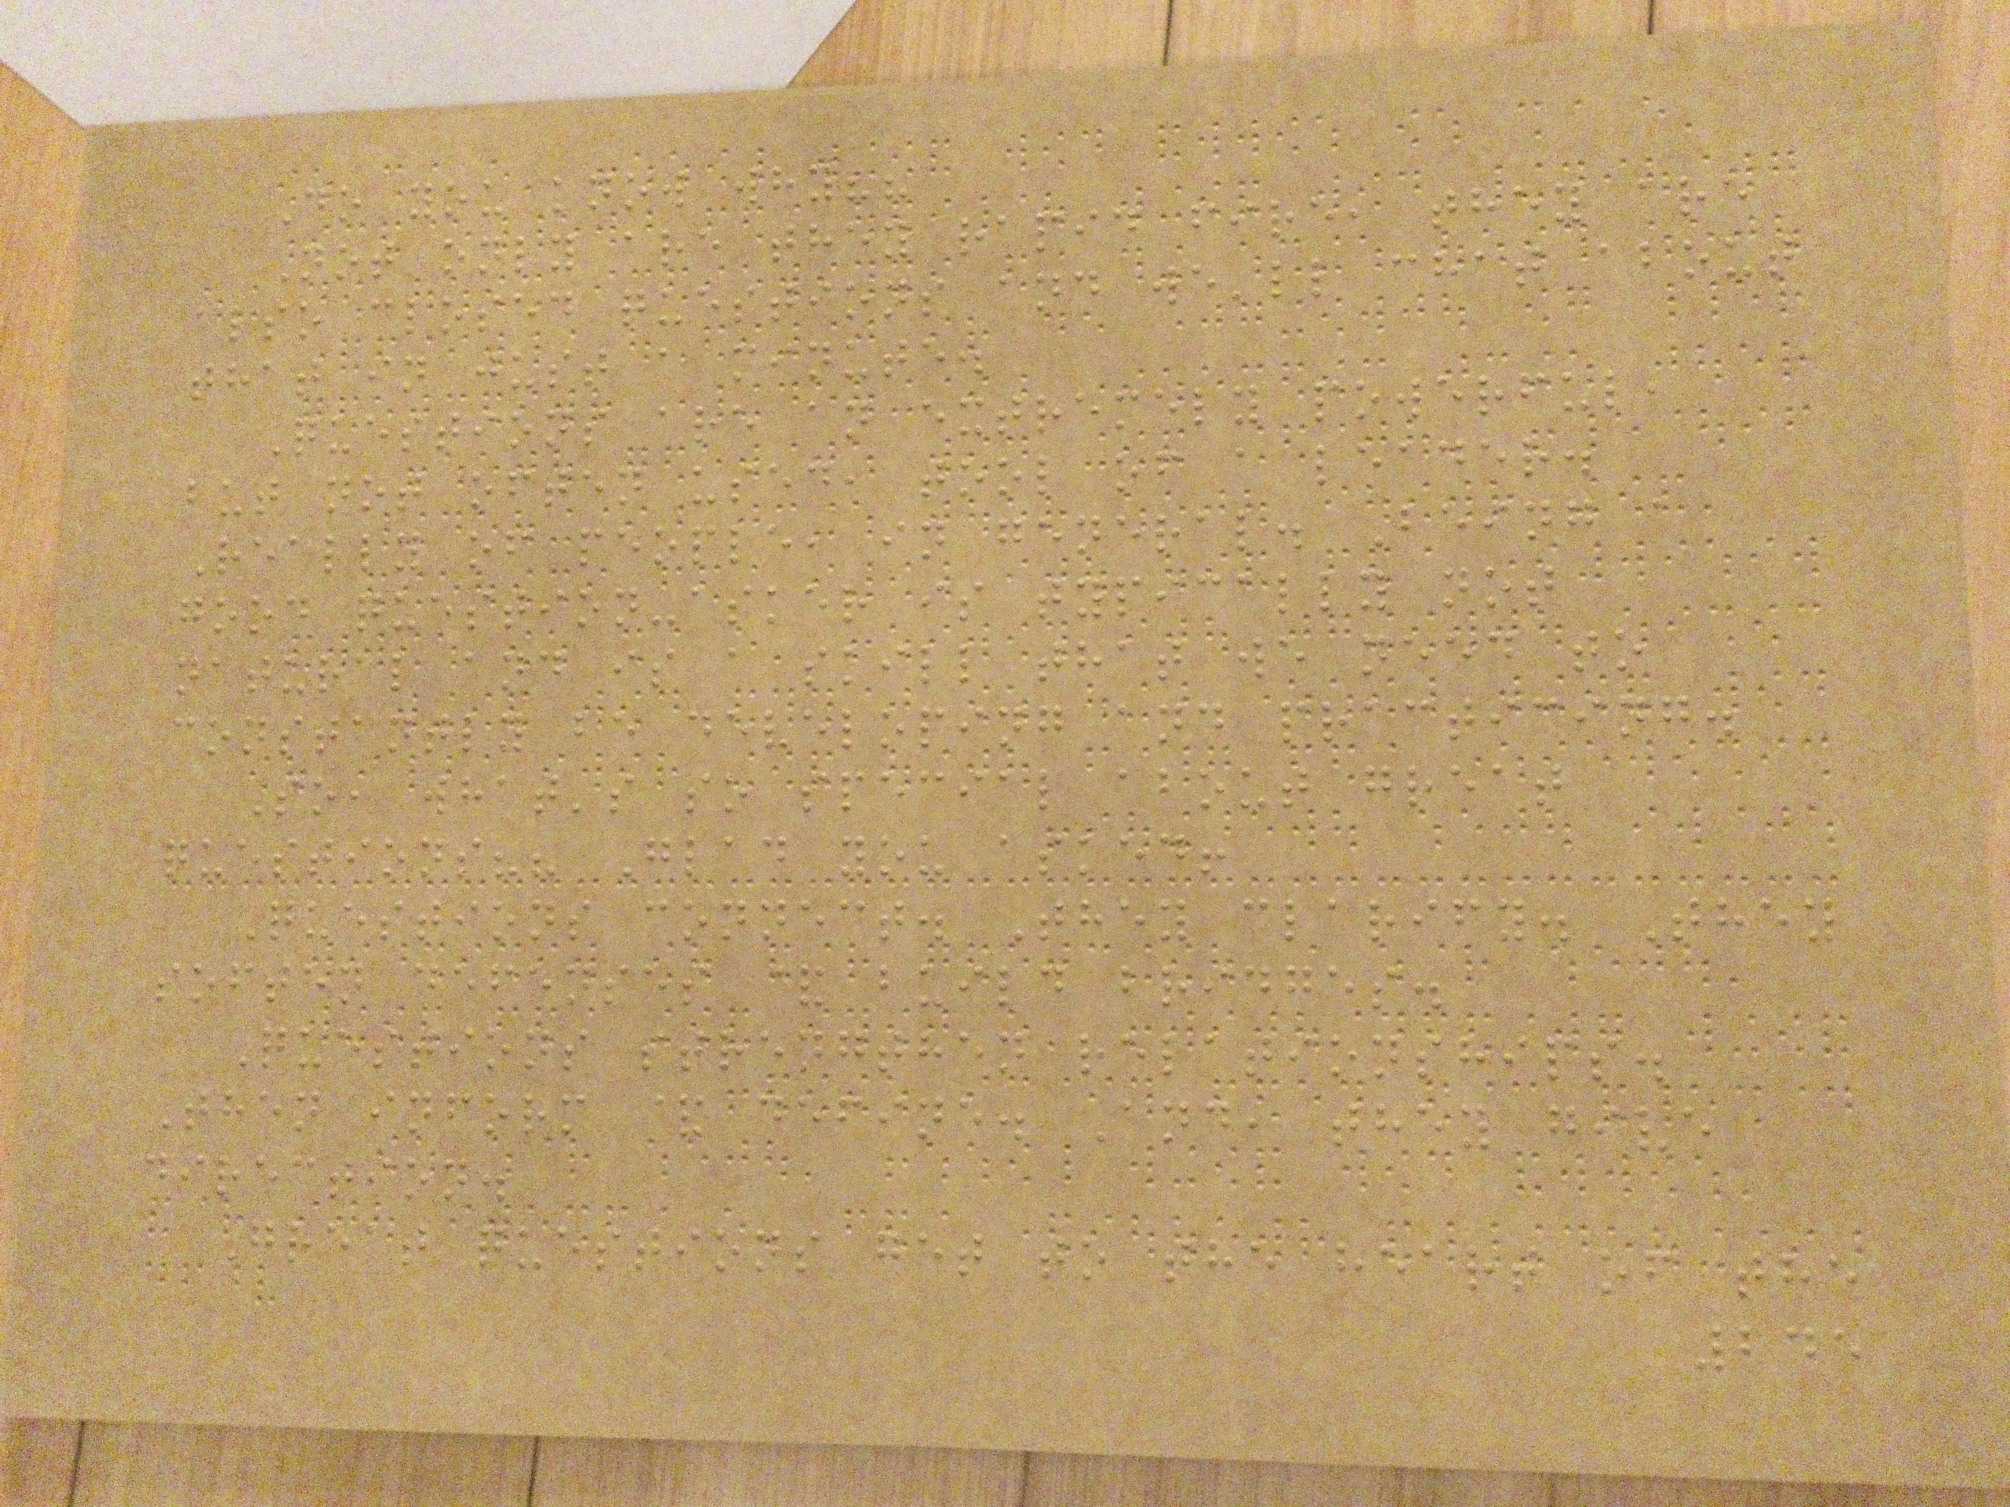Do you know why??
Not only are they rapid fire, they are
also closed questions and we'll chat about
that in just a minute.
Questions are an extremely powerful,
but not often used, tool of a leader.
Really of people, in general. Being a
good question-asker is typically not
natural and is a skill that we need to
constantly be developing and practicing.
So, what's so special about great
questions?? Glad you asked!
Questions connect. They clarify. They
soften defenses & build bridges.
Questions strengthen relationships.
Then inform & define. And, they give
direction.
Great questions get to the heart of the
245
